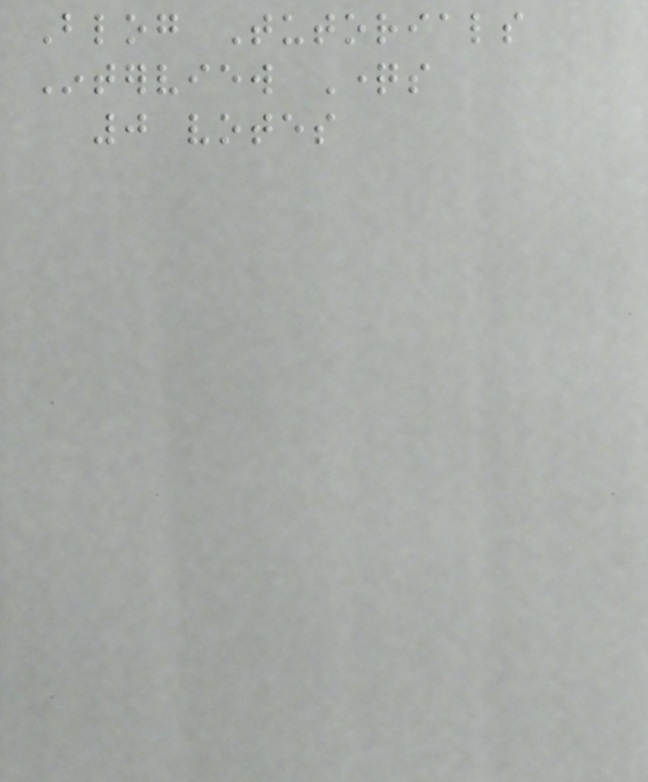Blog Tutorials
Interview Questions
0 votes
